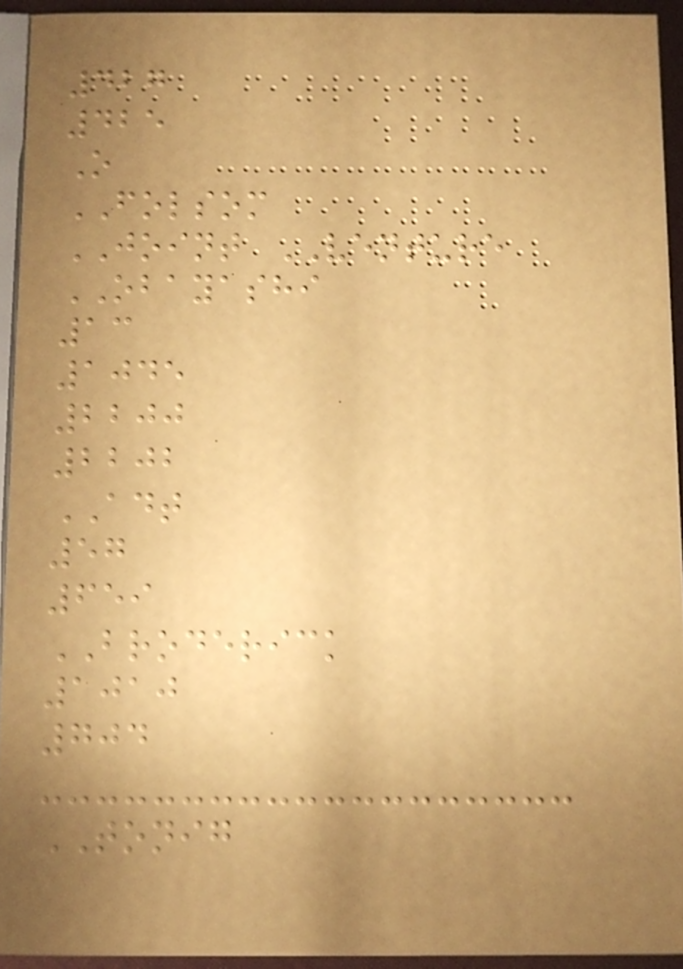427
425
O
FOLSOM
JOINT VENTURE
OBAYASHI
13
1045
2200
2202
ADT
57
659
BRODERICK
1010
704
TONIG
